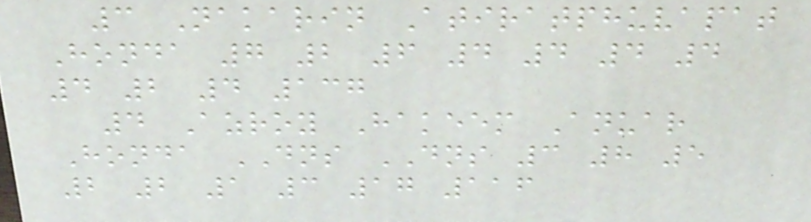3 Nakarin Atiratphuvapat
Honda 7 2 6 4 4 4 4
4 2 4 137
4 Azroy Hakeem Anuar
Honda DNS DNS 3 8 5
2 2 1 3 17 116
